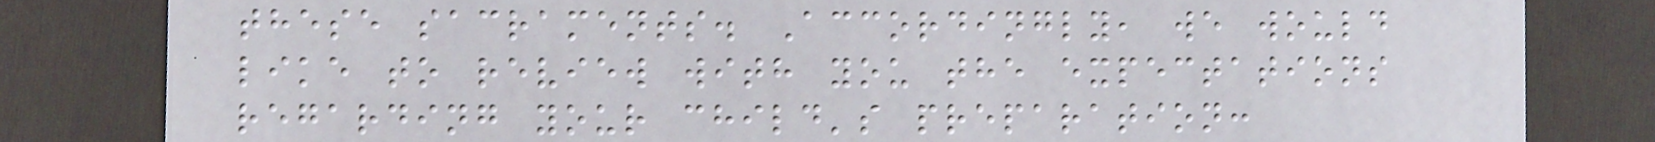these sacraments. Accordingly, we would
like to review with you the expectations
regarding your child's preparation:
